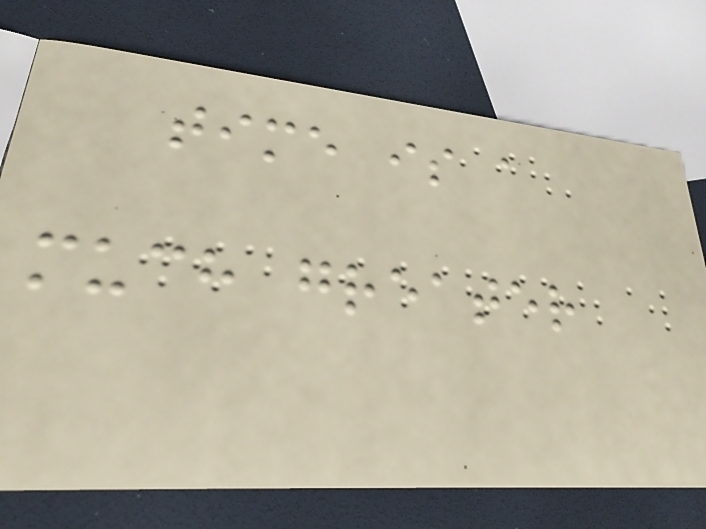time is a
much greater
